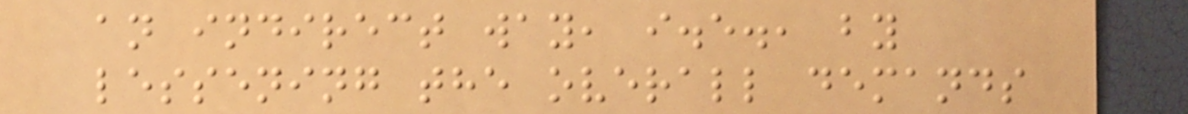an indirect way, i.e., by
lessening the overall demands
